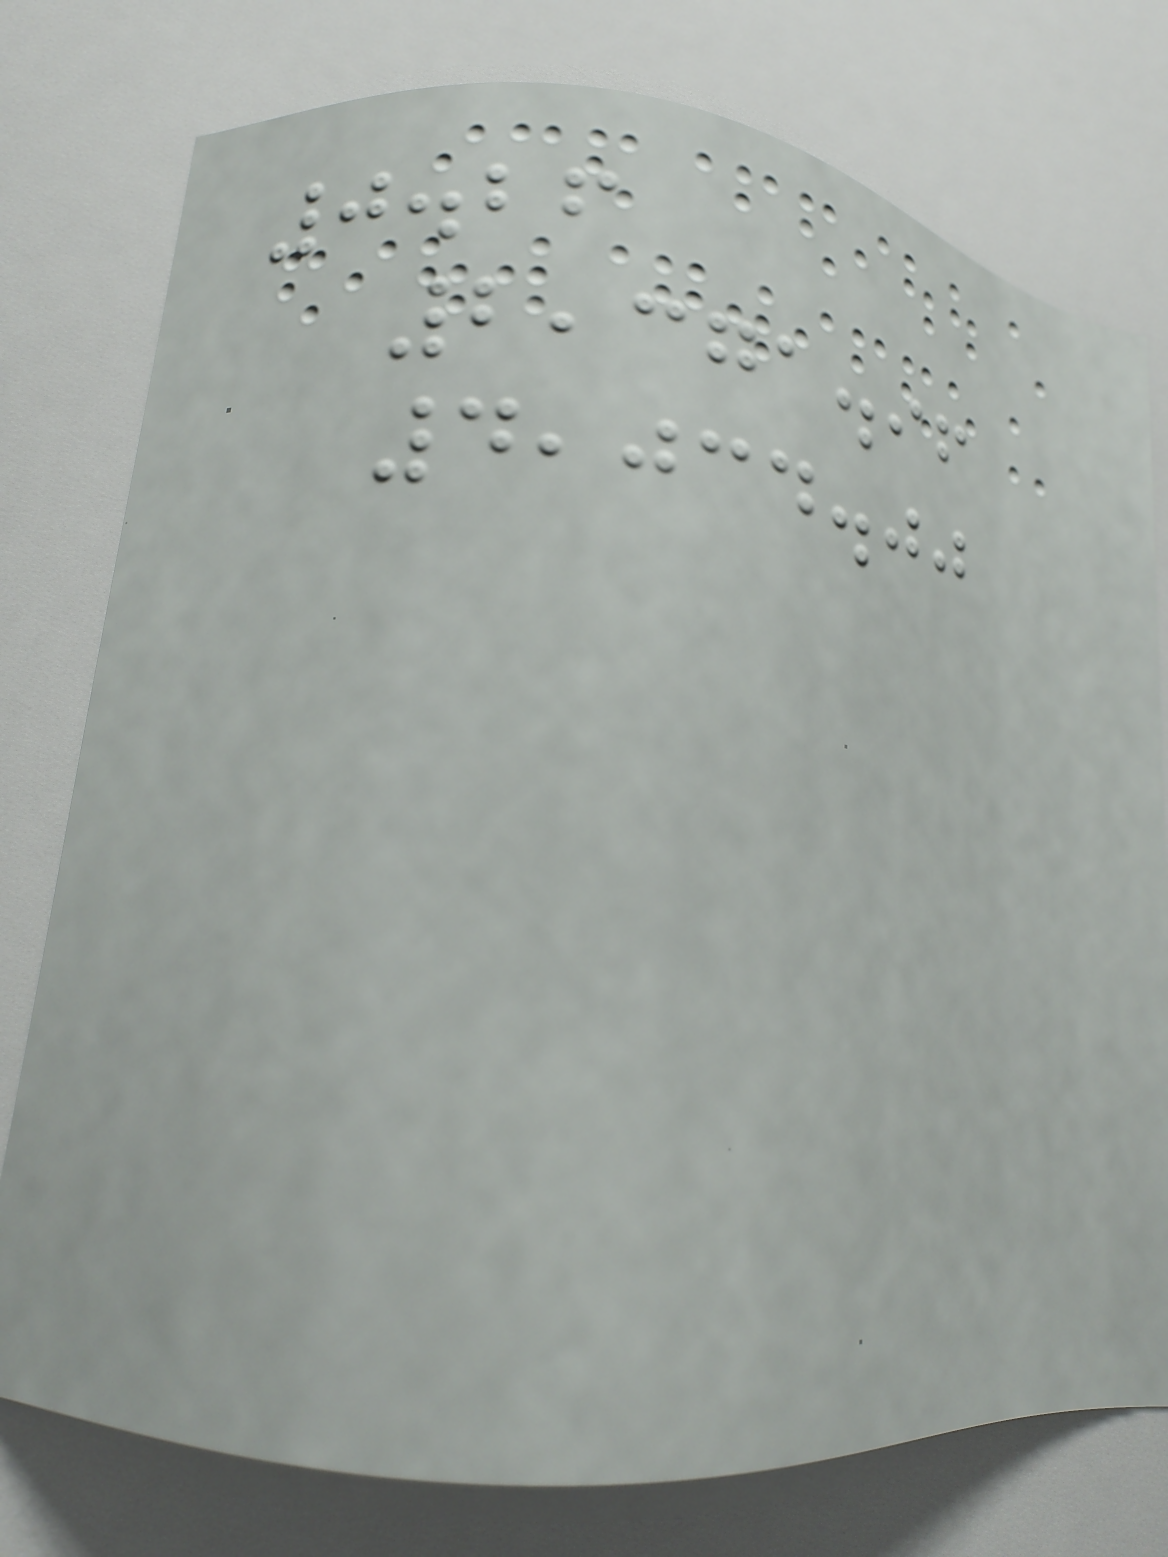0.26
2,371.96
4,034.00
